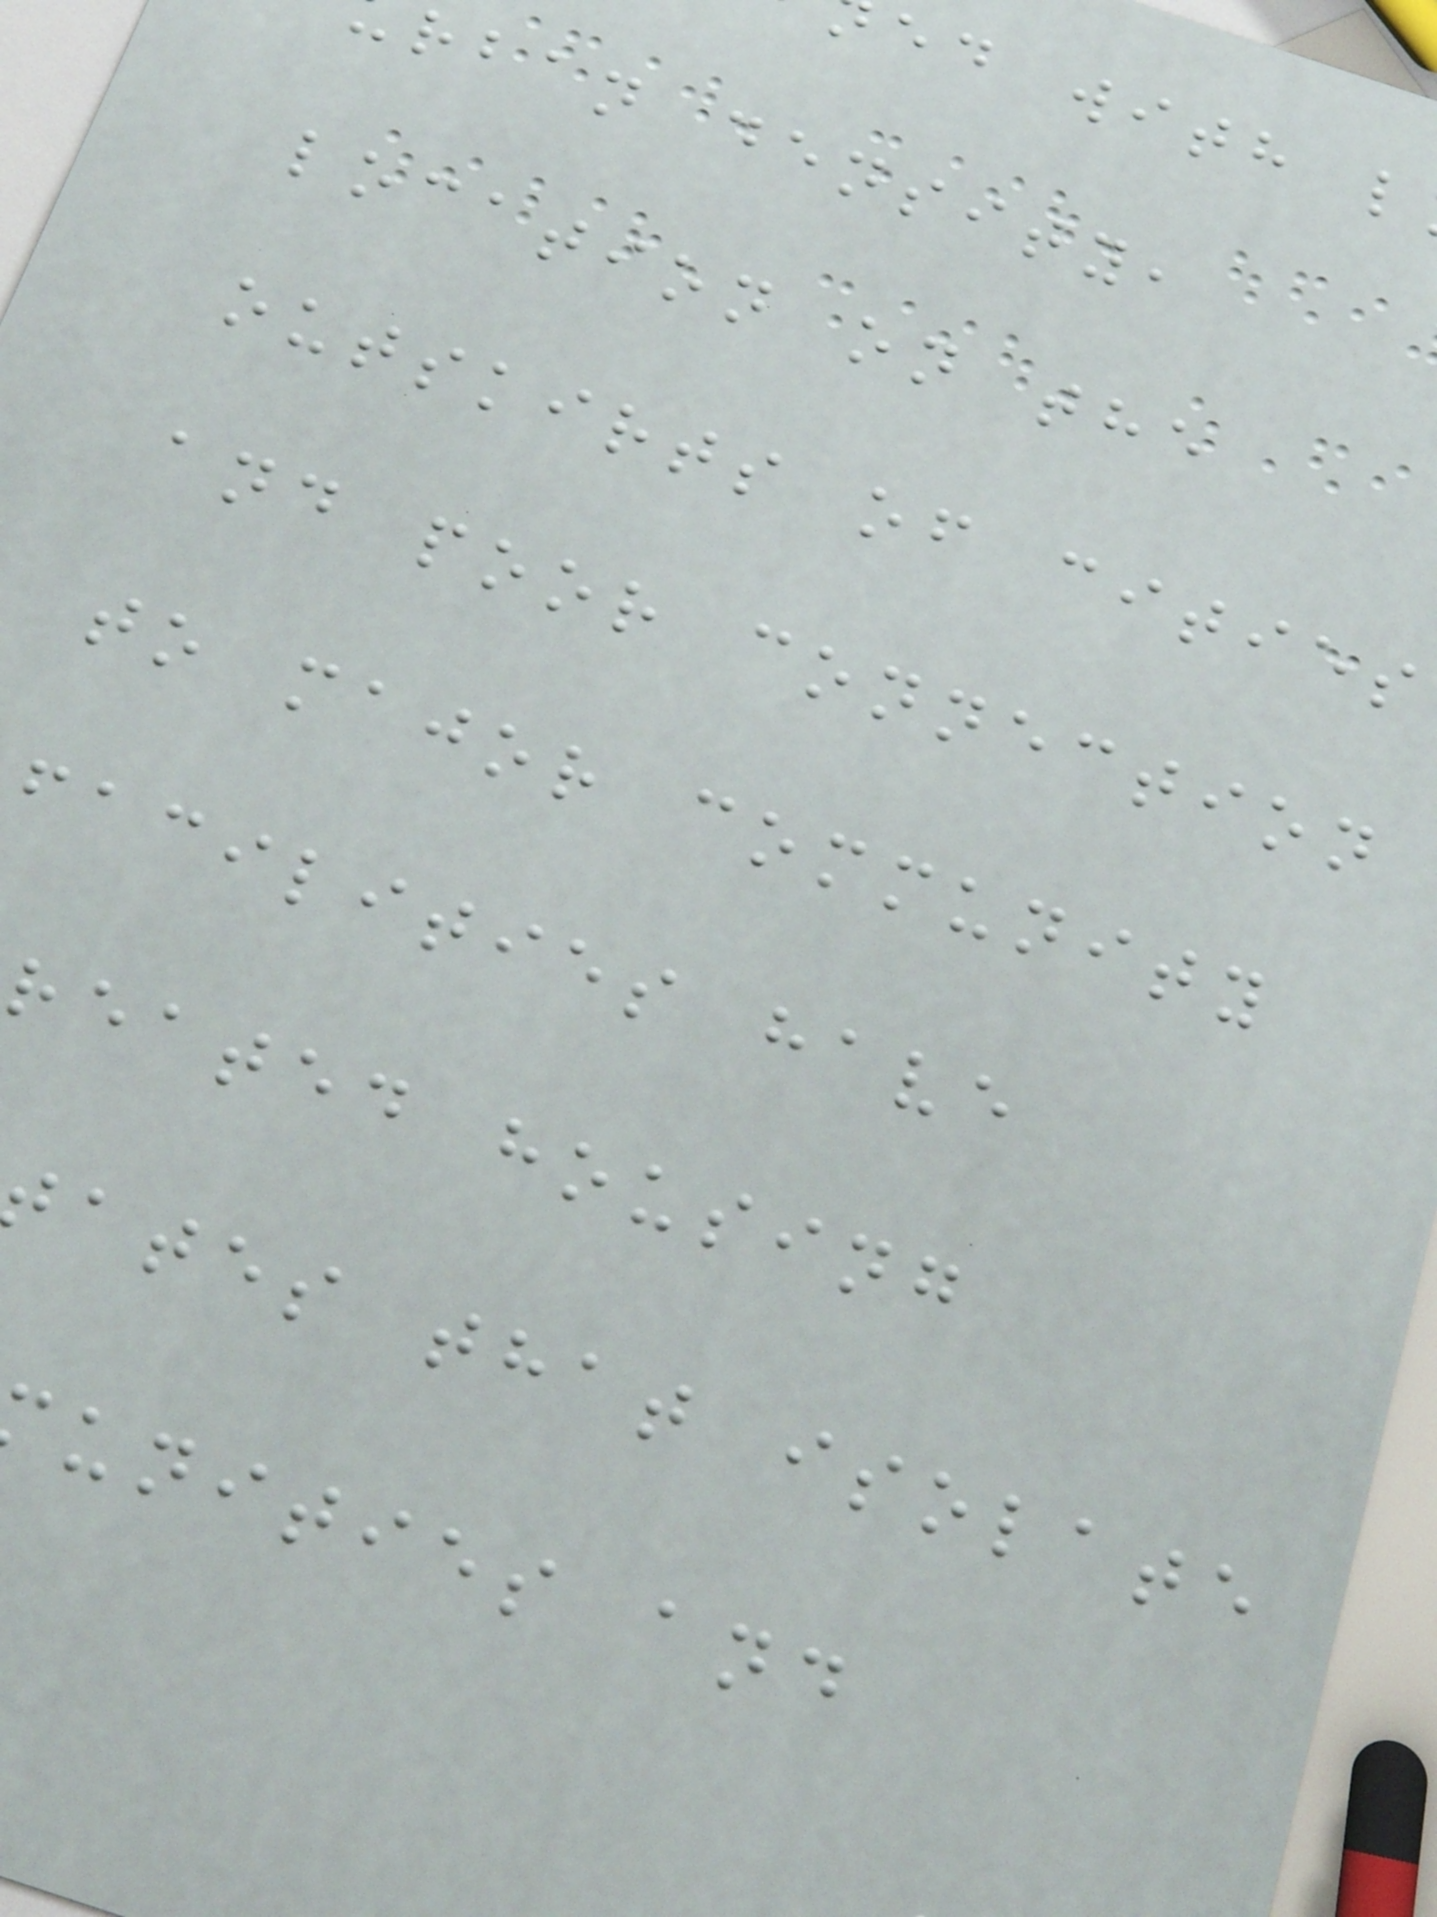ed with l
rban density,
location on the
outskirts of cities
and poor connection
to major community
facilities have
reated housing
ates that isolate
unities and
